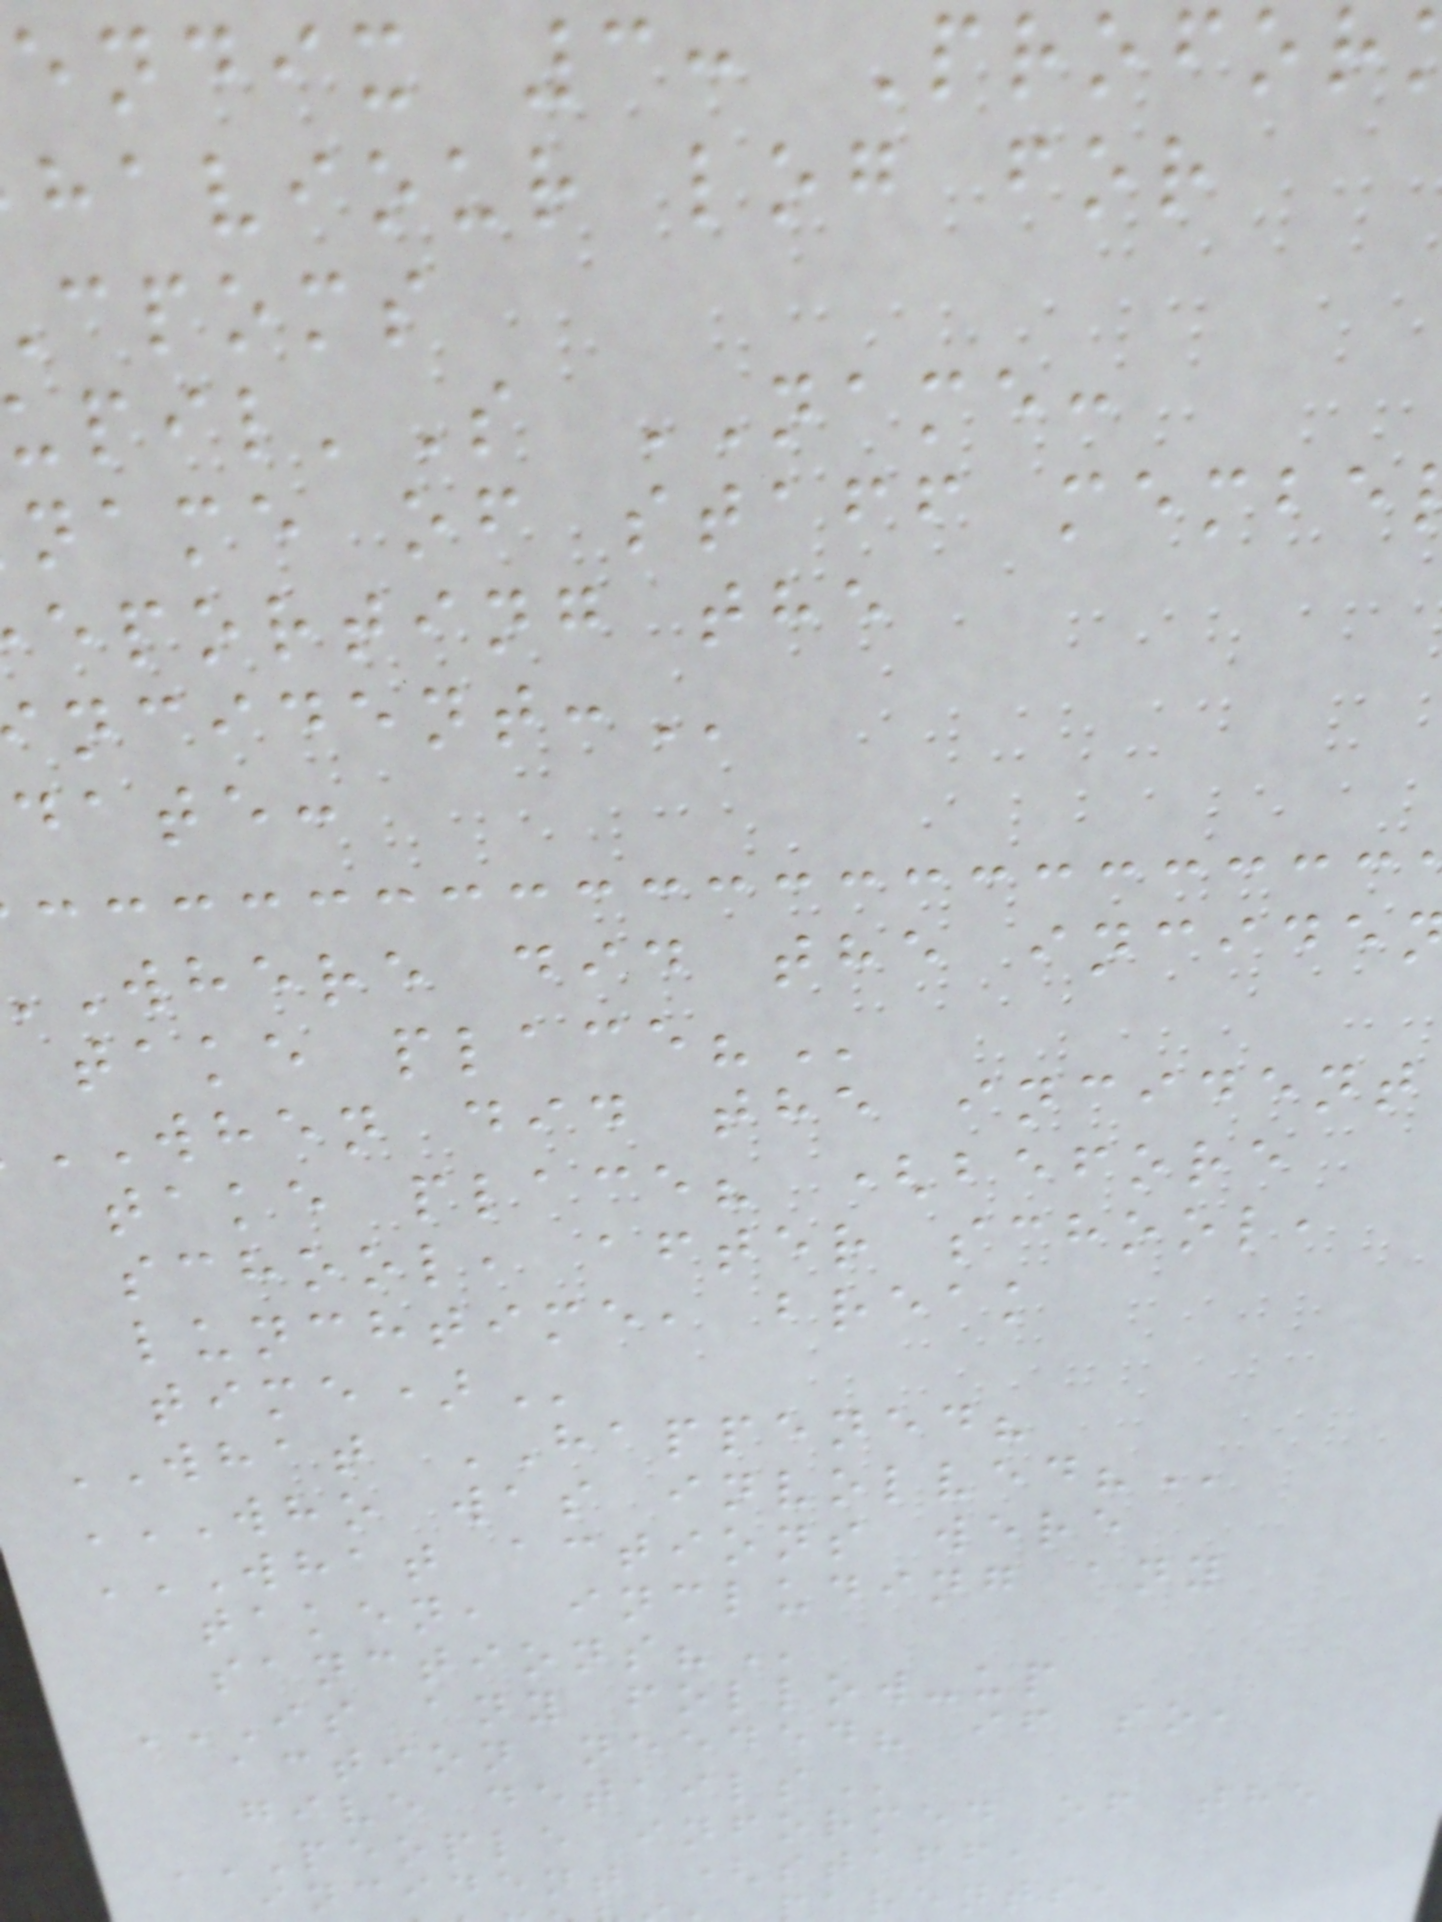endix 3: Profor
haviour log for
cpoms
'S NAME:
name of staff
eporting the
date:
where did the
take
WHEN did the incident
take place? (before
school, after school,
lunchtime, break
WHAT HAPPENED?
WHO WAS INVOLVED?
WHAT ACTIONS WERE
taken, including any
IS ANY FOLLOW-UP
action needed? if so,
give
PEOPLE INFORMED OF THE
incident (staff,
rents,
